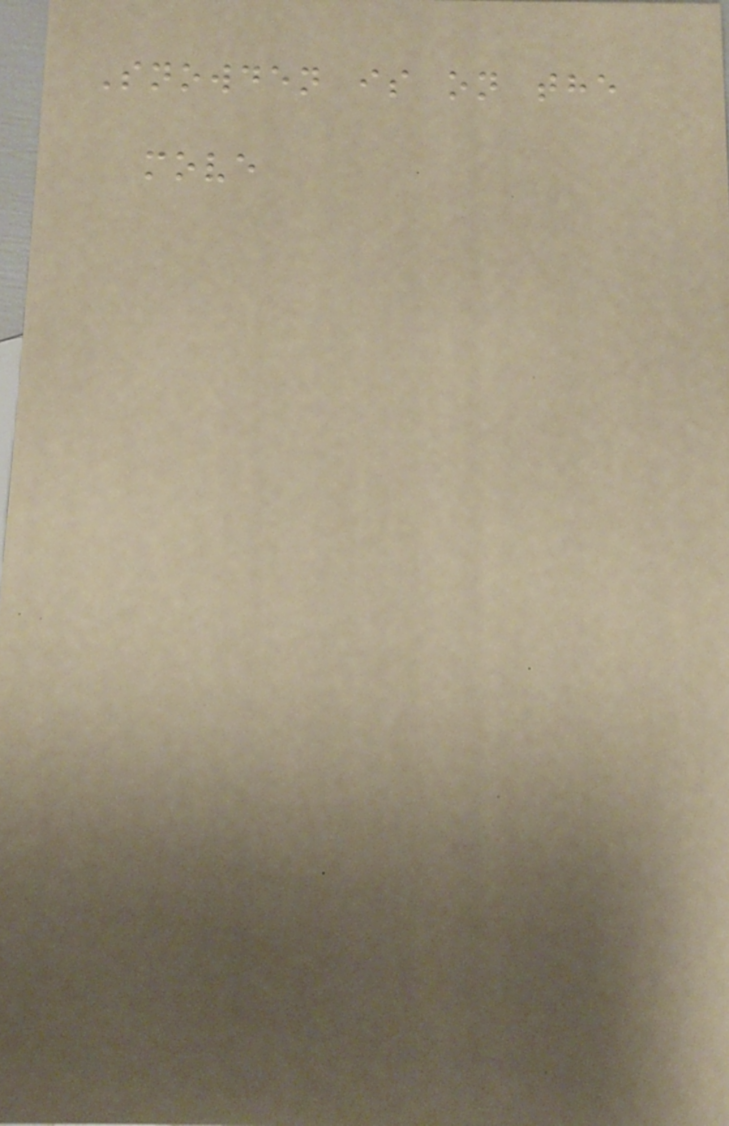Snowden is on the
move
